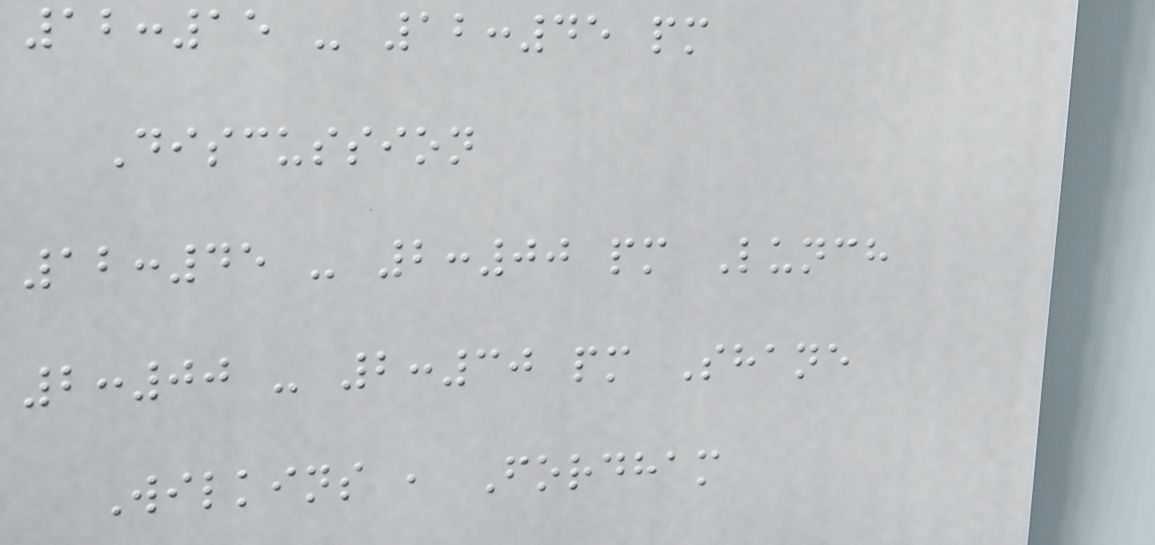12:15 - 12:45 pm
Discussion
12:45 - 2:00 pm Lunch
2:00 - 2:30 pm Shane
Wilkins , Fordham
